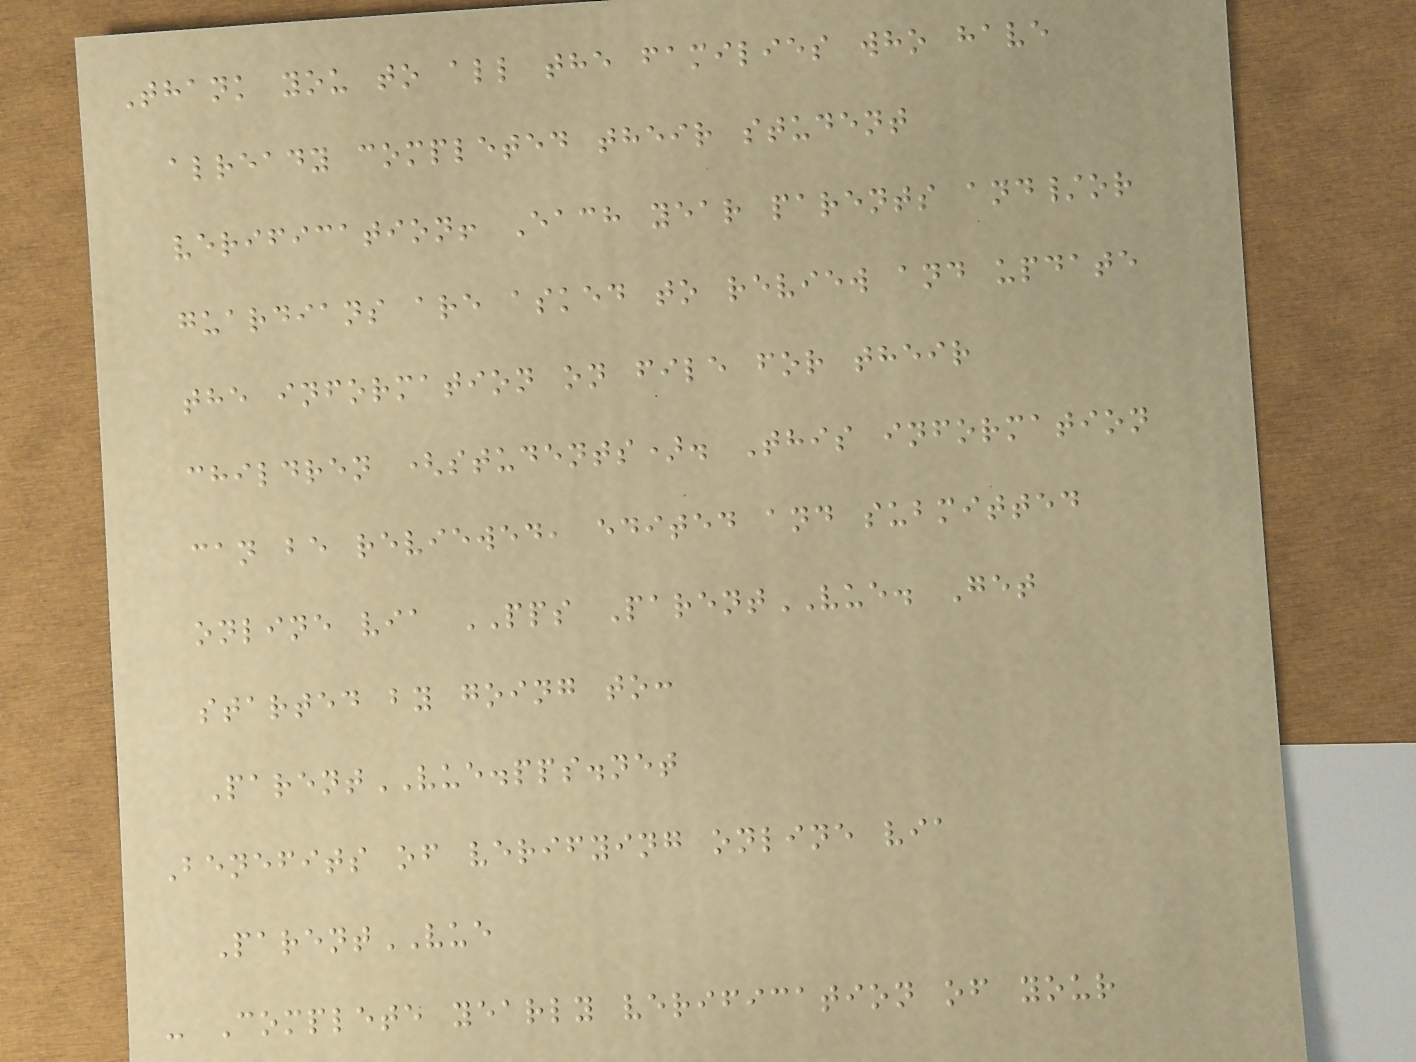Thank you to all the families who have
already completed their student
verification! Each year parents and/or
guardians are asked to review and update
the information on file for their
children (students). This information
can be reviewed, edited and submitted
online via PPS ParentVUE. Get
started by going to:
ParentVUE.pps.net
Benefits of verifying online via
ParentVUE
- Complete yearly verification of your
